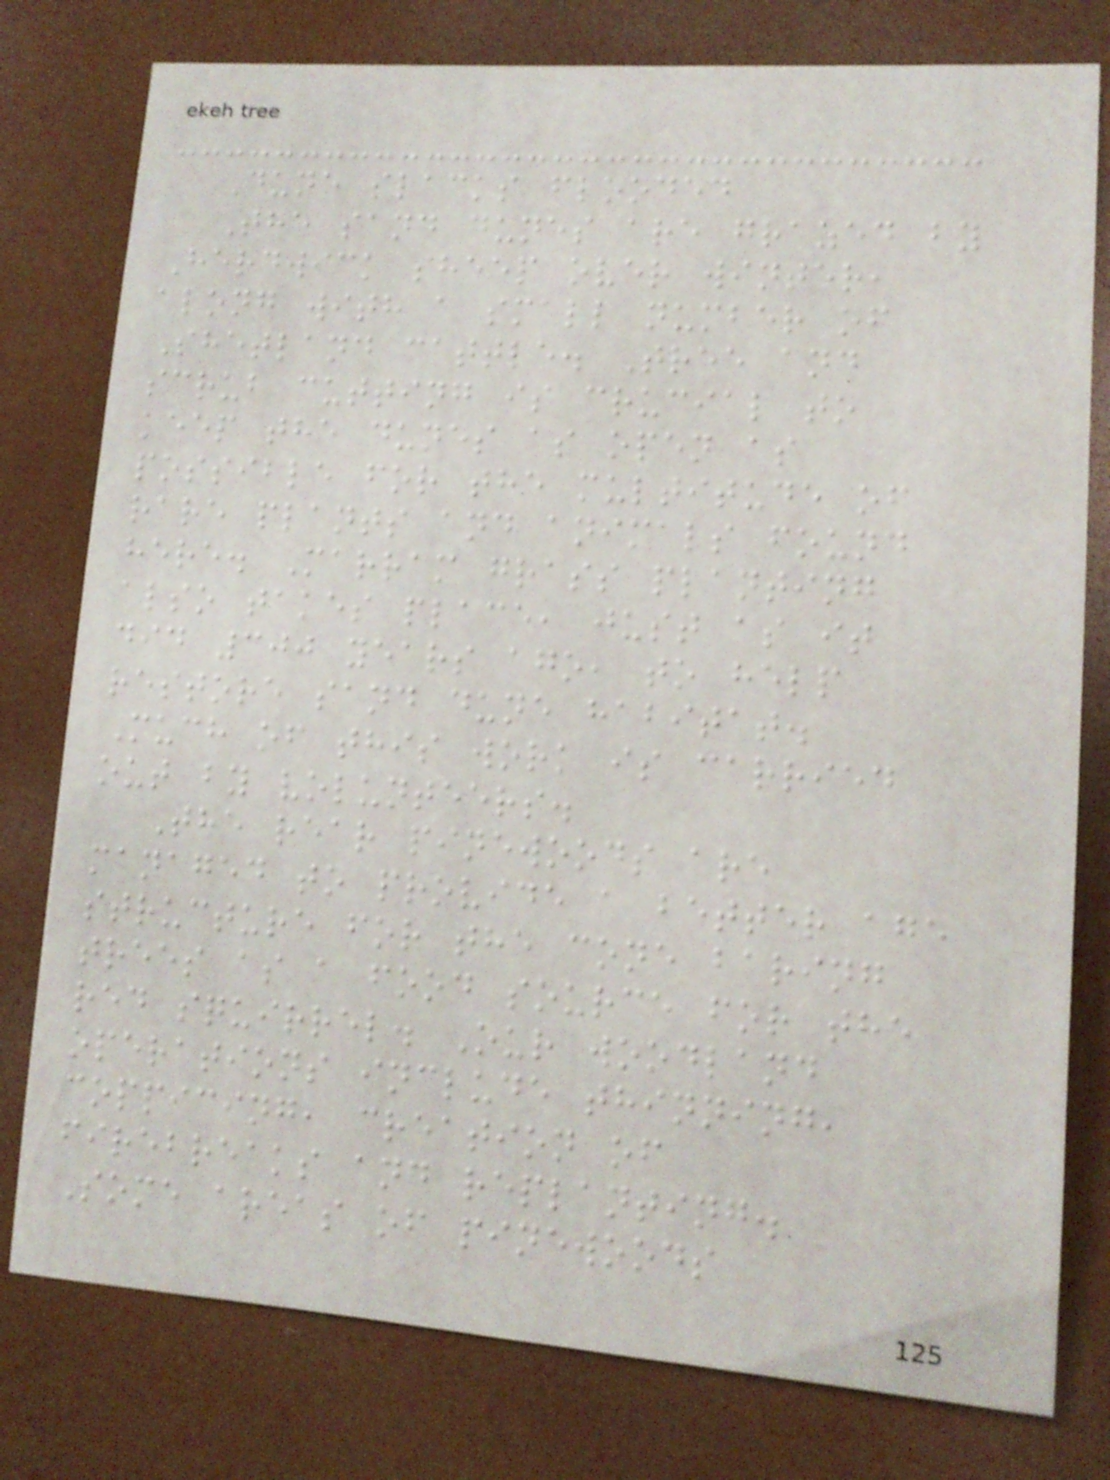Dune slacks flooded
The sand dunes are grazed by
Herdwick sheep over winter,
along with a small number of
Shetland cattle. Tree and
scrub cutting is crucial to
keep the dunes as open as
possible for the multitude of
rare plants and animals found
here. Marram grass planting
also takes place, just as it
did 300 years ago, to help
restore sand dune habitat.
Much of this work is carried
out by volunteers.
The rear pinewoods are
managed to provide a better age
structure for the cone baring
trees as a food source for the
red squirrel. Our woodland
operations include thinning,
coppicing, creation of
firebreaks and replanting.
Some areas of pinewoods
